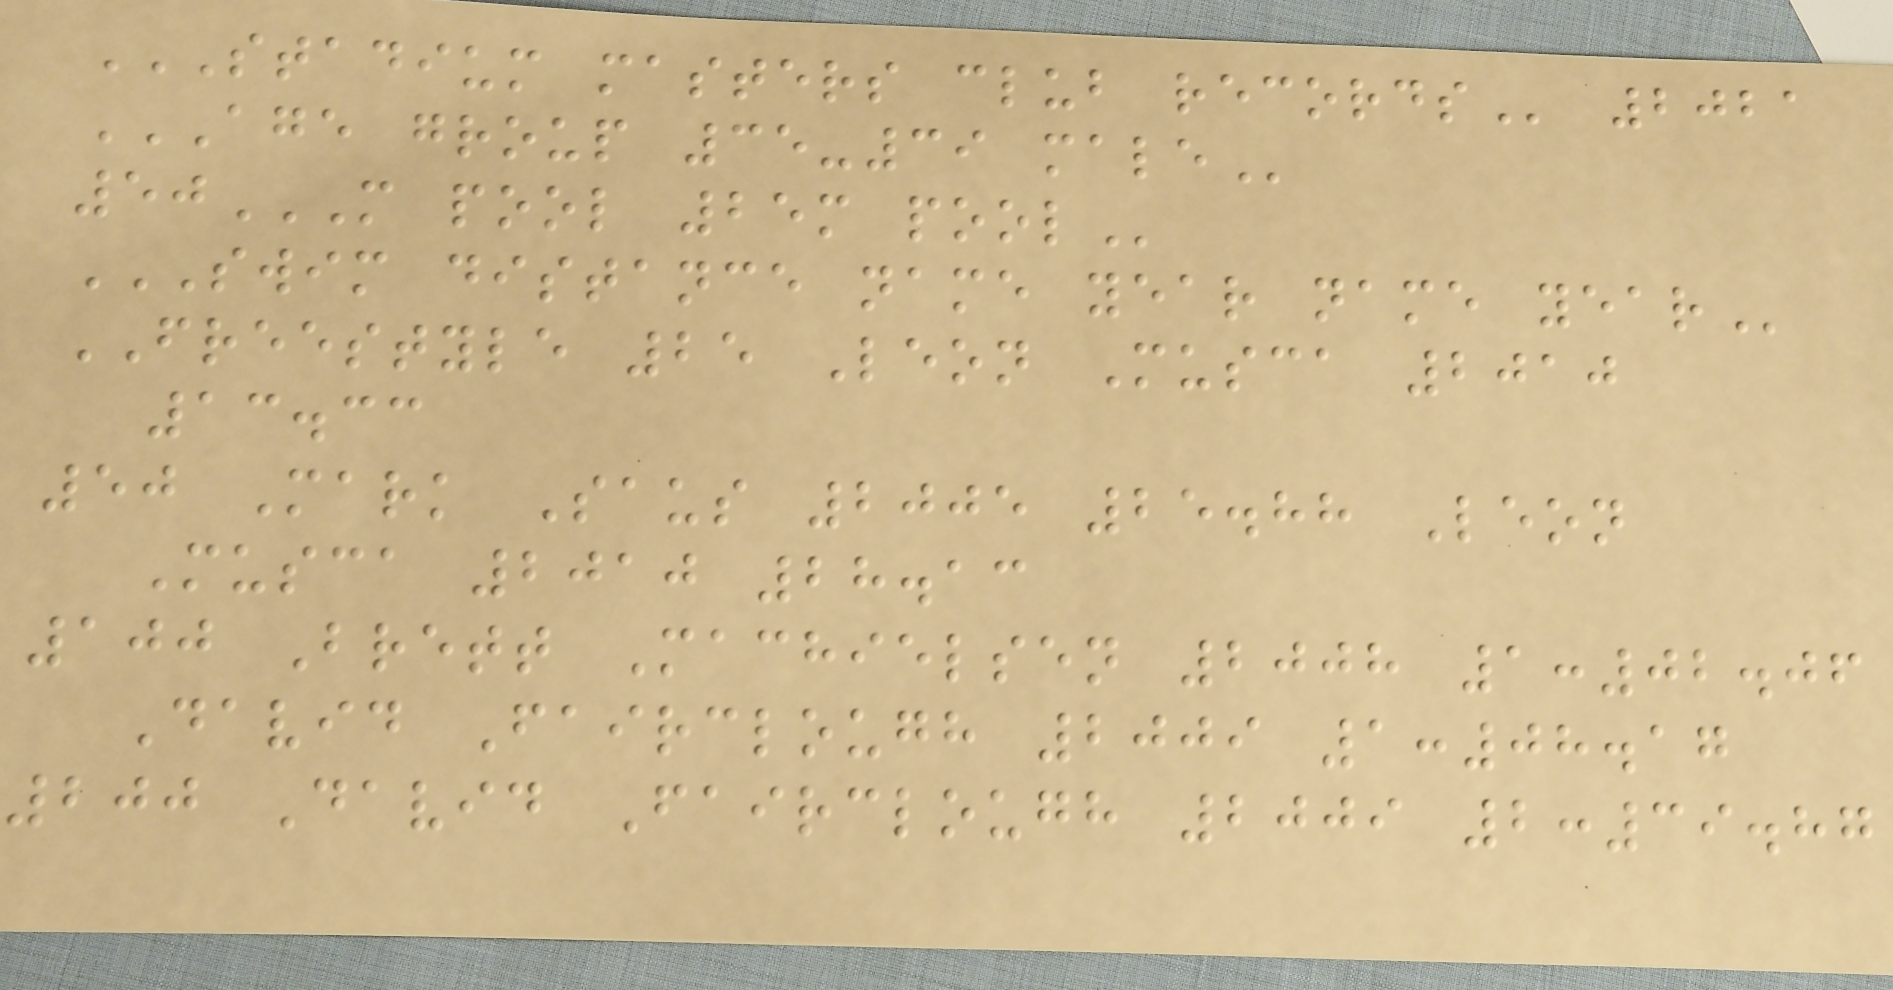STADIUM MASTERS CLUB RECORDS 2021
AGE GROUP 35-39 MALE
50M POOL 25M POOL
SWIM DISTANCE NAME YEAR NAME YEAR
FREESTYLE 25 Leon Musca 2010
13.33
50 Mark Saus 2005 25.88 Leon
Musca 2010 28.13
100 Brett Machielsen 2008 1:02.06
David Fairclough 2009 1:08.17
200 David Fairclough 2009 2:39.87
